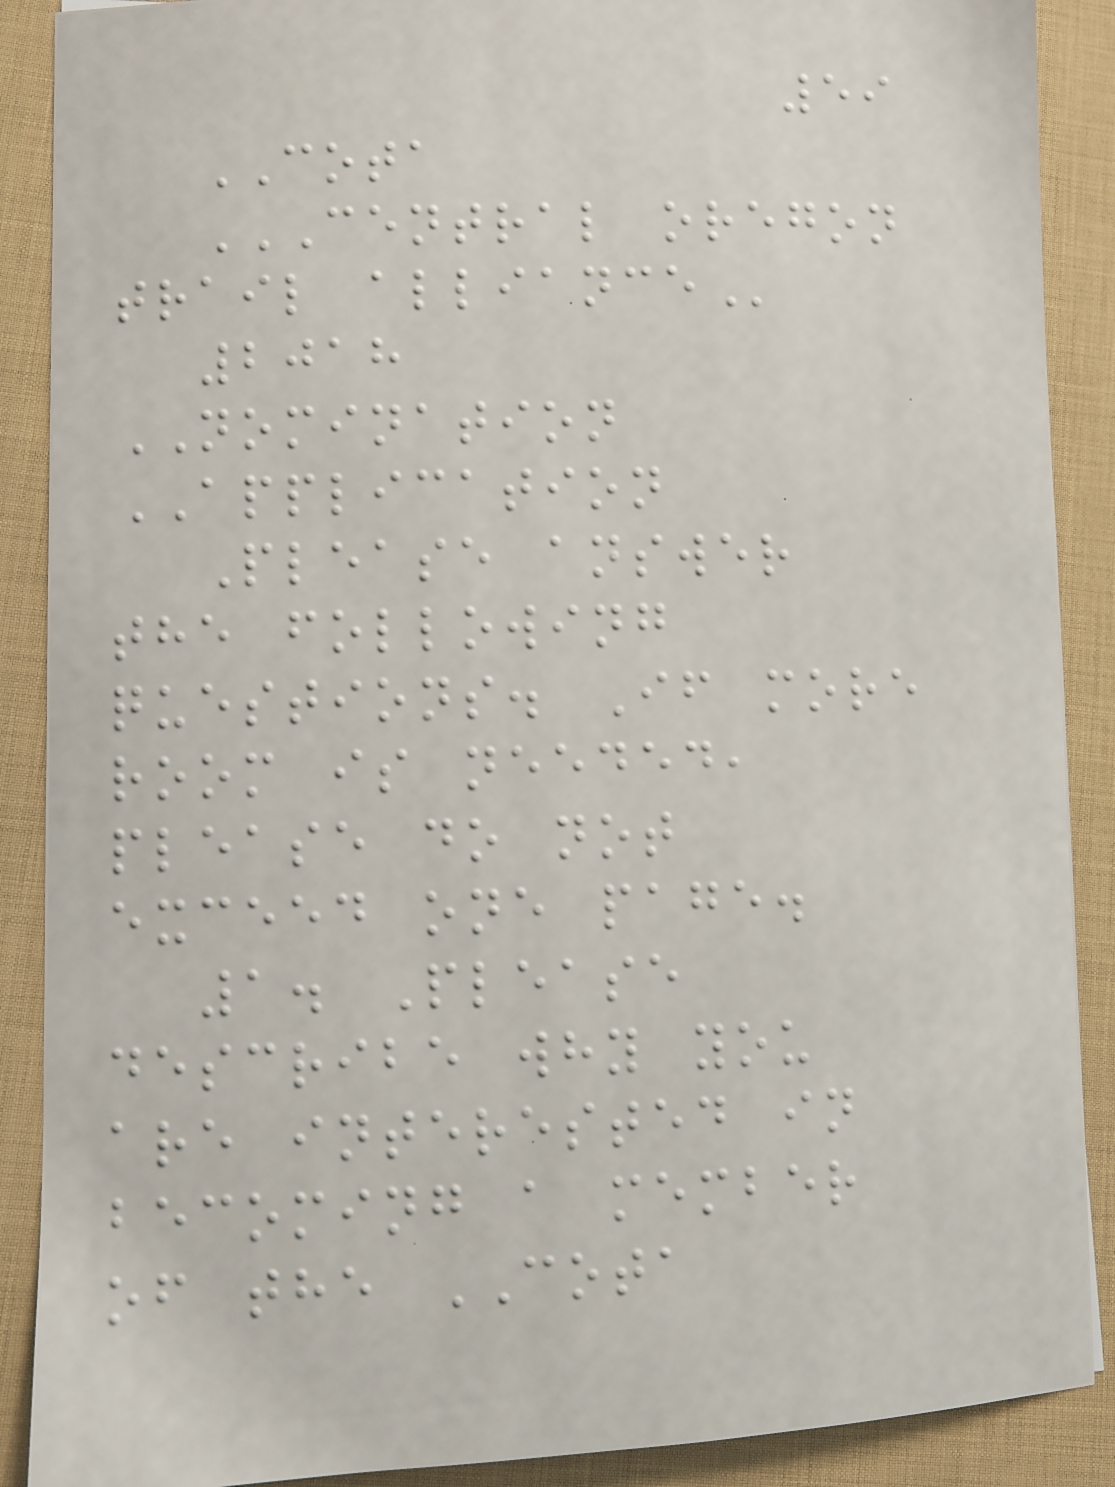59
COTA
CENTRAL OREGON
TRAIL ALLIANCE
2018
NOMINATION
APPLICATION
Please answer
the following
questions. If more
room is needed,
please do not
exceed one page.
1. Please
describe why you
are interested in
becoming a member
of the COTA
